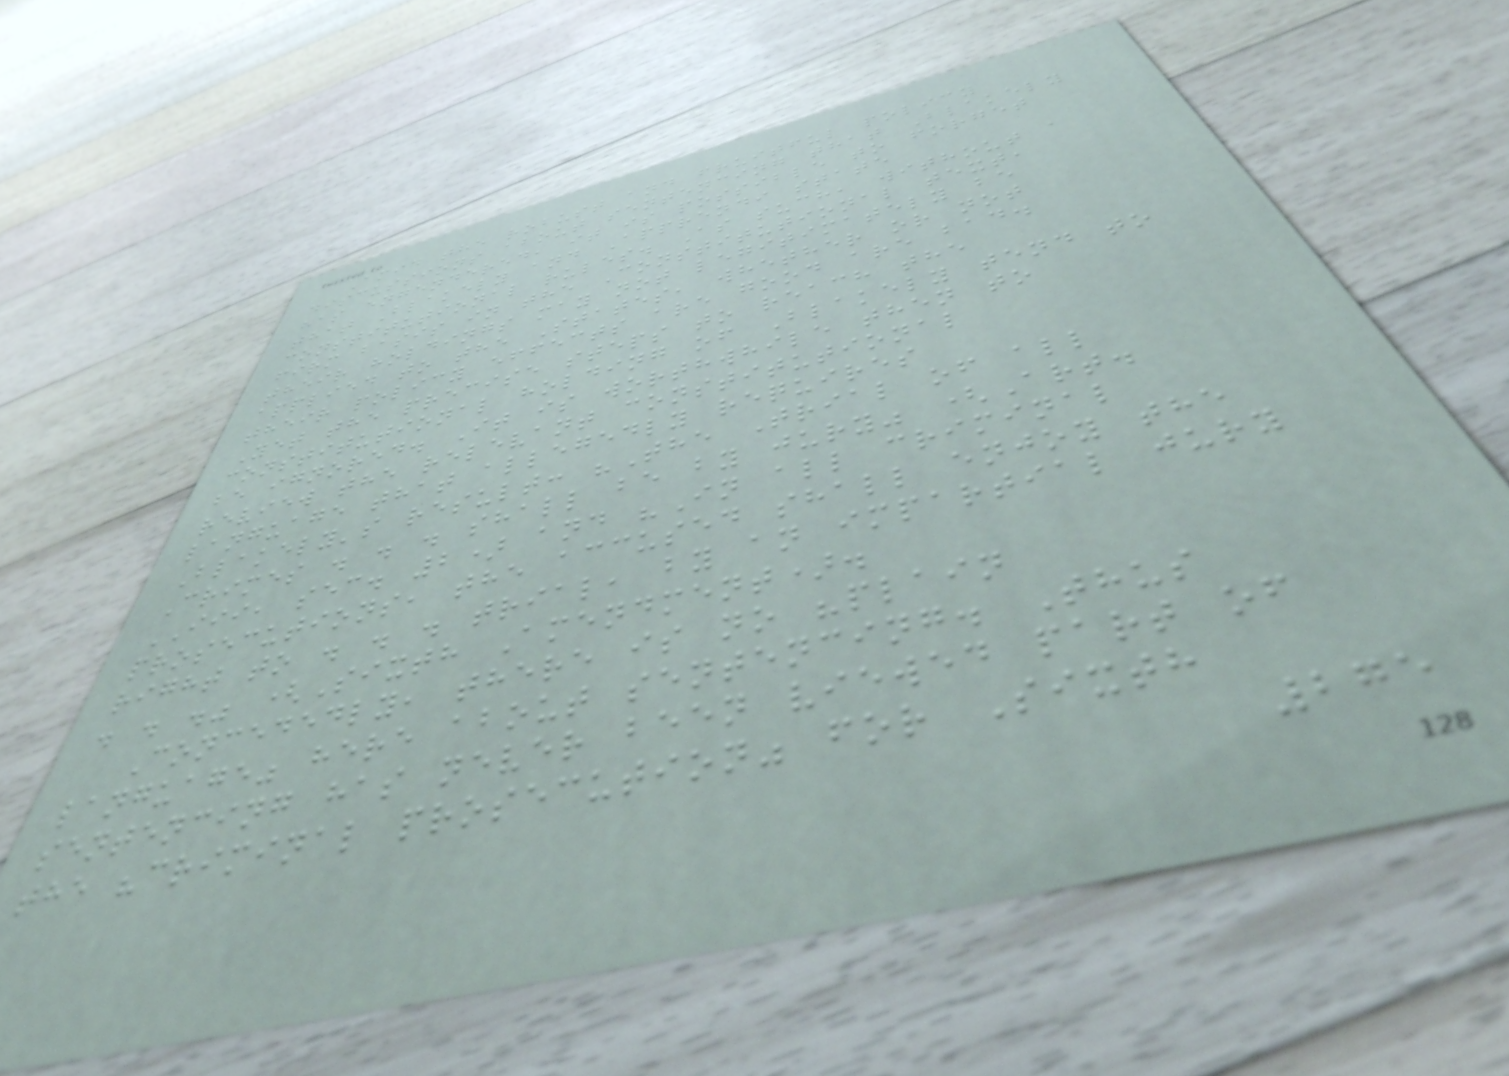Amid the robust and fruitful policy
discussions about sentencing that Blakely
has engendered, it is possible to forget
that Blakely and Apprendi state
constitutional rules. As such, without a
firm basis in the Constitutional text,
their holdings may not legitimately be
applied to the States, whether or not
their policy effects are good are bad.
Yet the precise steps to reach the
constitutional holding of Blakely tend to
be ignored. It is worthwhile then to
review the relevant constitutional
language that allegedly requires
Blakely's result: "The Trial of all
Crimes . . . shall be by jury" (Art.
III, sec. 2) and "In all criminal
prosecutions, the accused shall enjoy the
right to . . . trial, by an impartial jury
. . ." (Sixth Amendment).
Concededly, there is no "plain
language" here about sentencing. Thus
sentencing has never been viewed part of
the "criminal prosecution" for Sixth
275
